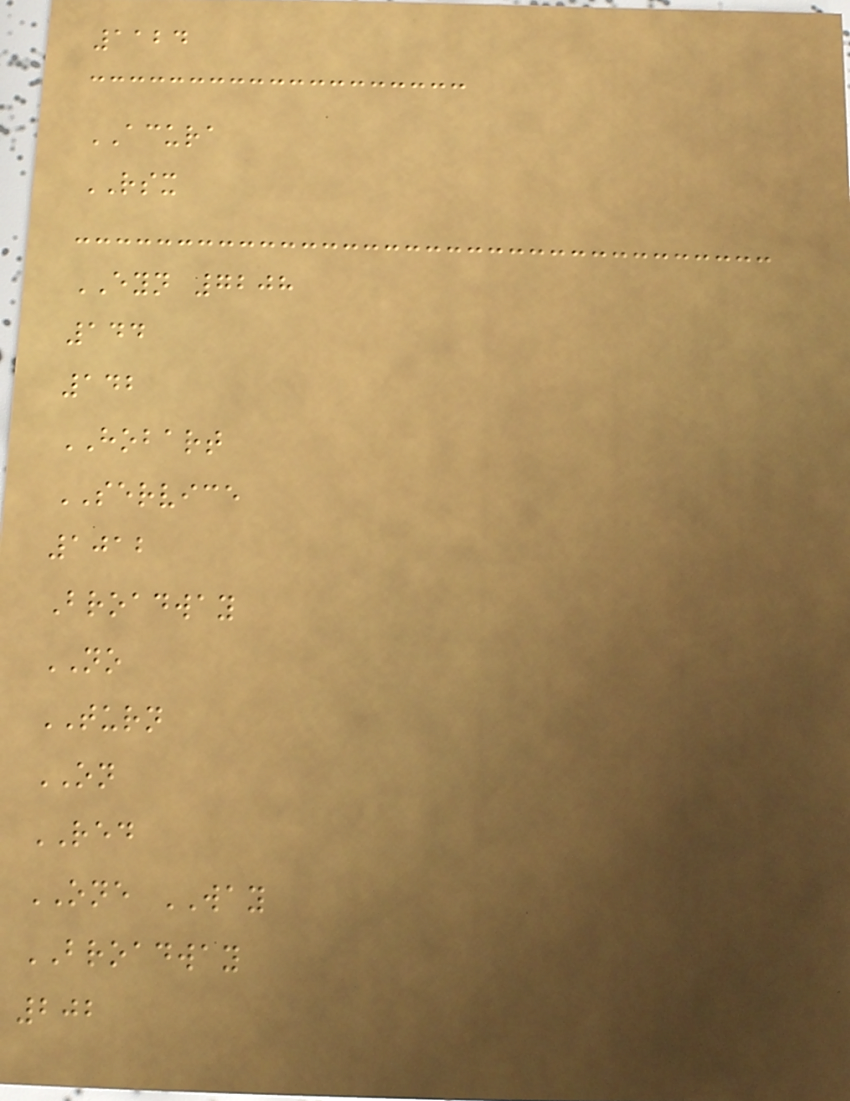1124
ACURA
RSX
EYN 7208
144
142
HOBART
SERVICE
1012
Broadway
NO
TURN
ON
RED
ONE WAY
BROADWAY
202
